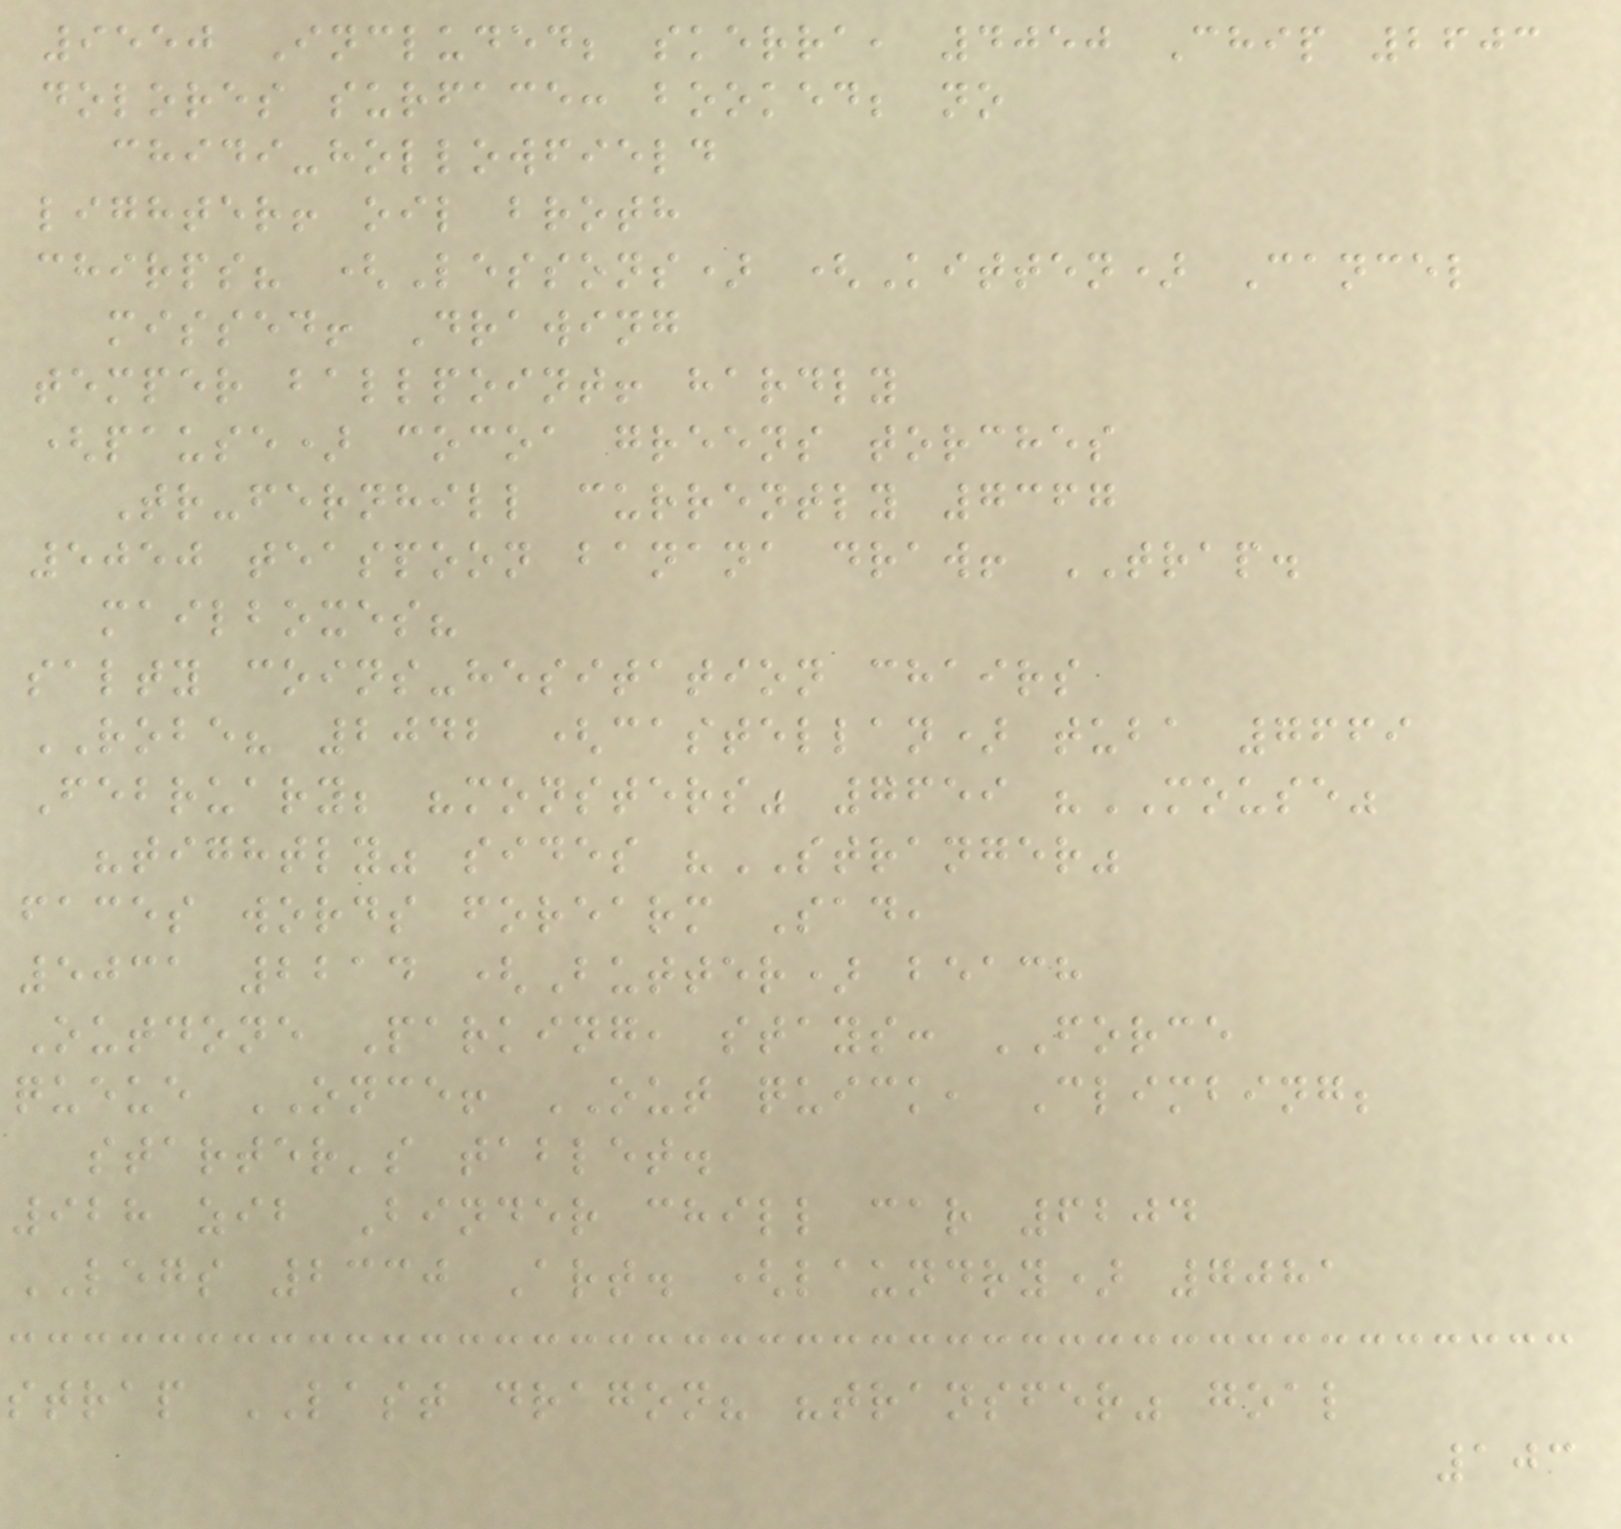9550 Included; skerra, 4050 Chip 2603
dolores surface: booked; no
chidi-hollowfield
lighter! oil broth
chirps? (Lessons) (Kitten) Cancel
missed! Drawing
temper ballpoint! hardly
(pause) cocoa greens torches
Tr-fernhill currently 7367
5050 teaspoon banana draw! TRAP.
mailboxes?
salty coins-hesitation chairs
ROBE? 2042 (castellan) tuba 7669
February; "monsters" 7659 "MOUSE"
"tightly" sides "STRANGER"
faces words forearm Sad,
5031 2214 (Butter) beach
Outdone Parking, stays: FORCE
queue ONCE! OUT quick, Climbing;
starter's tablet.
928 zib Binder chill car 6204
LEGS 2330 Art. (laundry) 7081
strap LAST dragon? "transfer" goal
103
